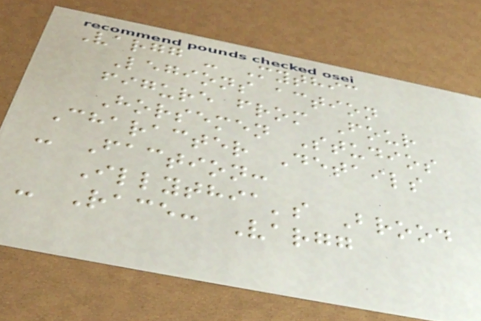Vargg - Mythic
Legions action
figure from Four
Horsemen Studios
Character Details
- Faction:
Illythia's Brood
- Race: Vargg
